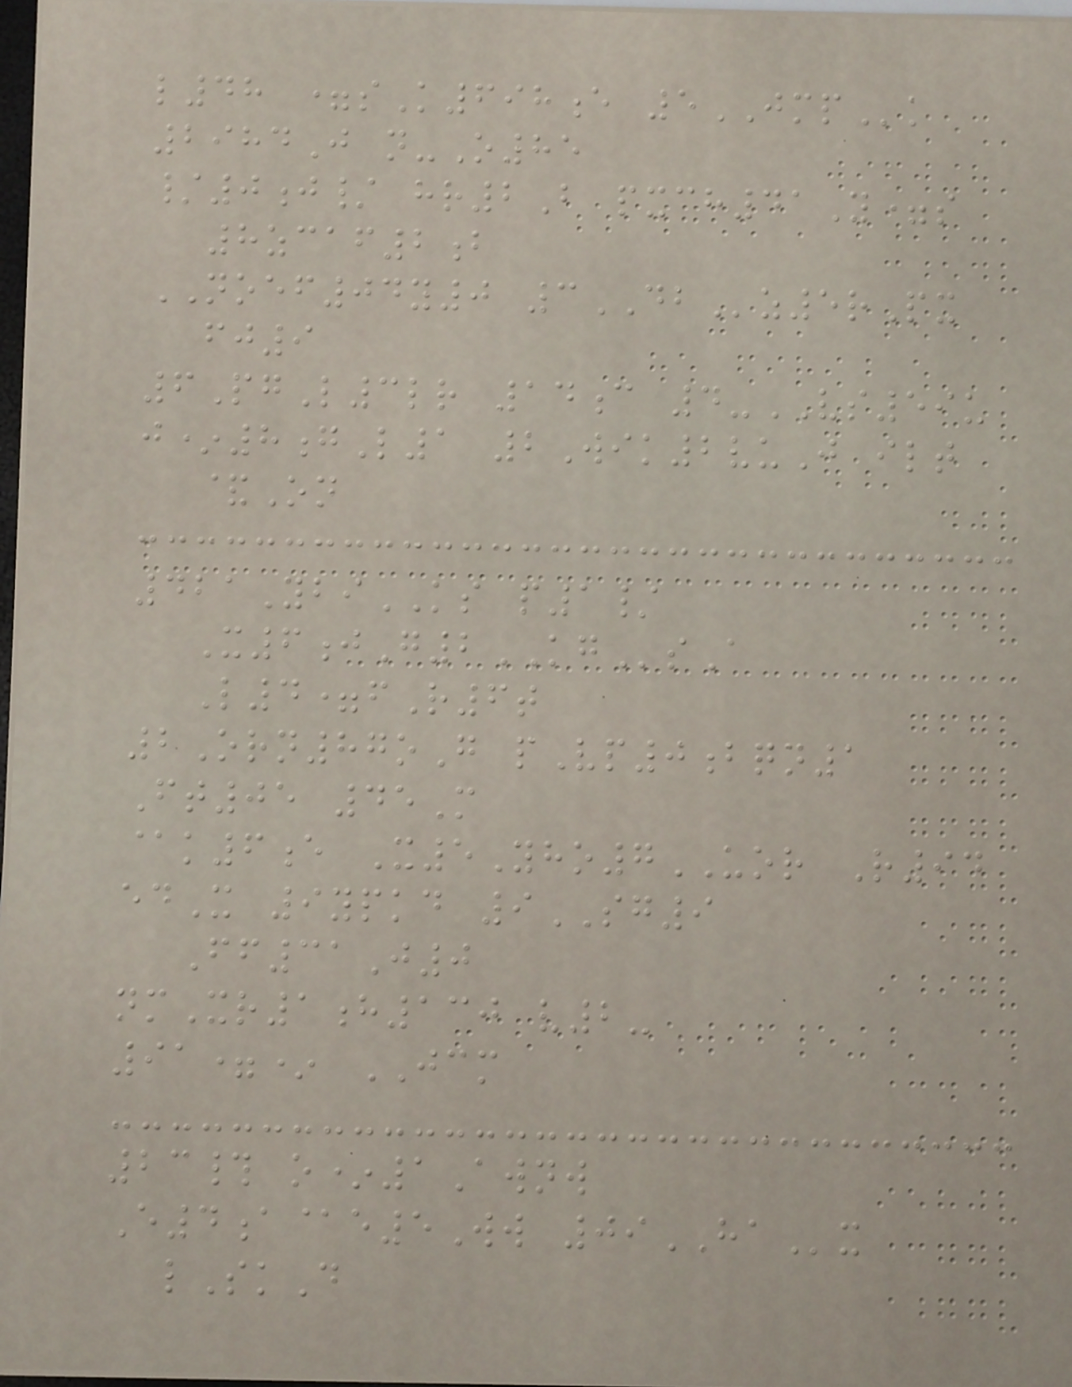l48 =sK698e 5JMPk
2984J n-O85
/0j/ hr2B pxch41Y=s
8zcaf2b
NOEF04y0 3DBz5rPx
fj9
6PgL3lr 14c 4-VS59u
j*8gL1 2Wik2vuJ ilt
&On
421YbiKS p1/
X6jG2KGsA
L4=fR6t
2Orn87oG pVp0bqn1
Ft05 45M
@k6e X5Yho7UOR R94
edX 9ypkd 9SG9
Ff31J0
nmXr1h130 v2-
91=* JCM
23# o*1Awnw
E4a@e5Ww 09HAx
lSkD
